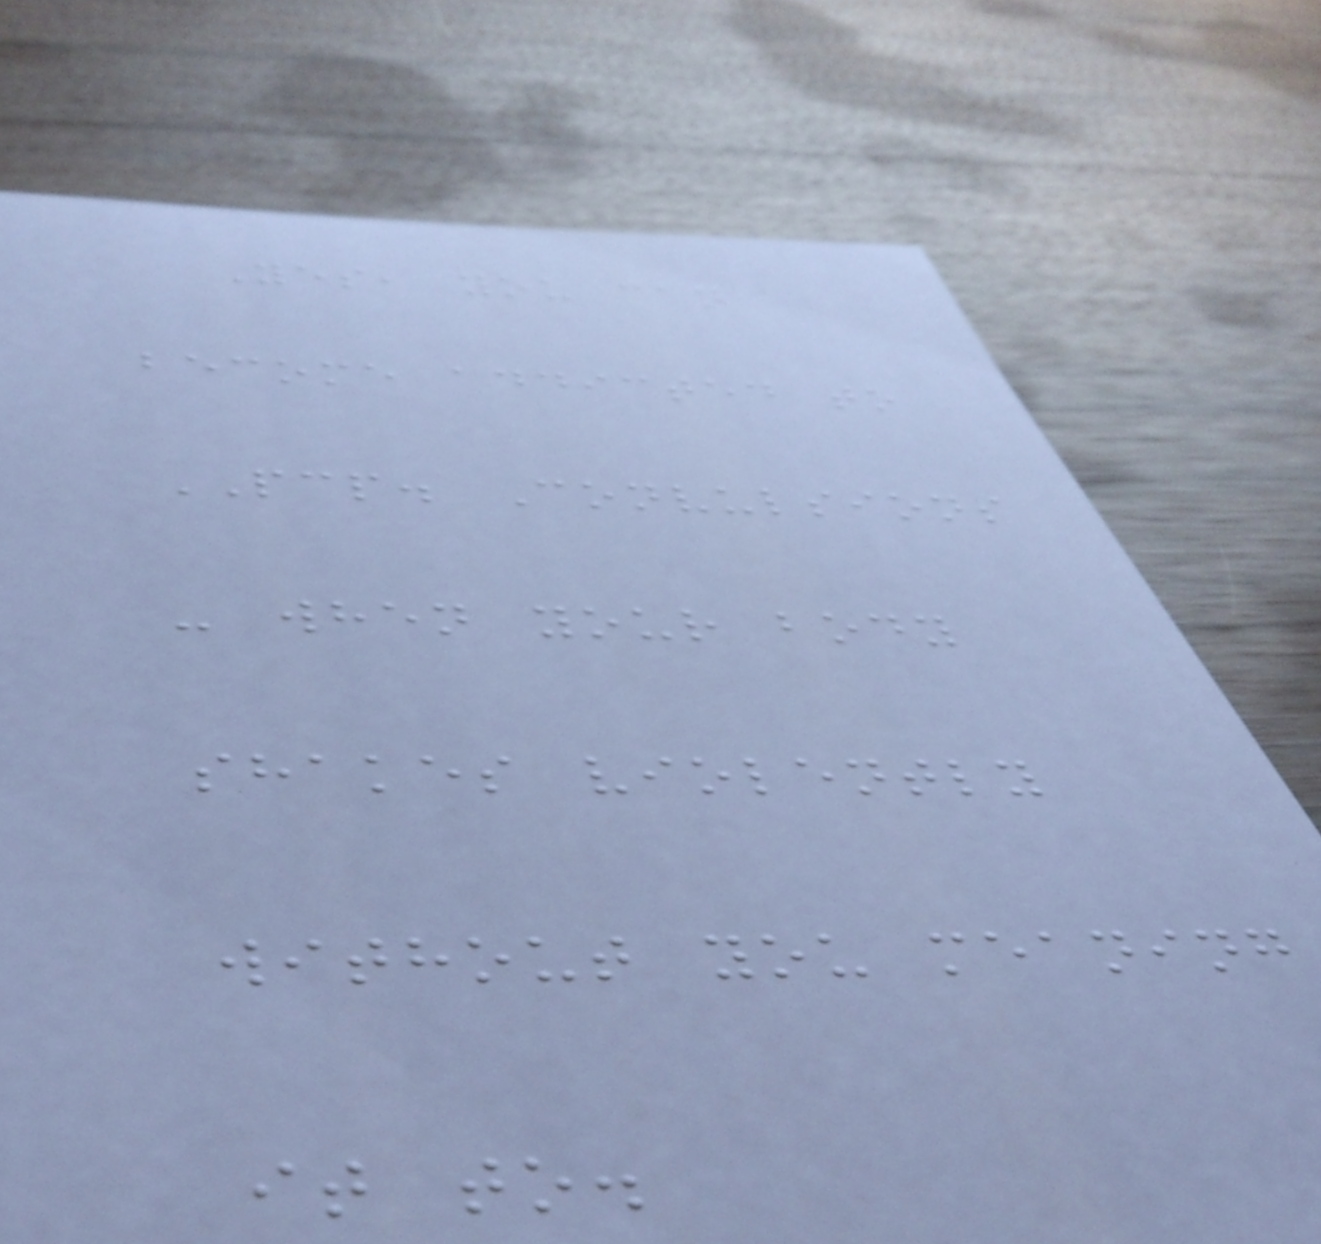Yes, you can
become addicted to
PCP. Convulsions
- when your body
shakes violently
without you meaning
it to.
